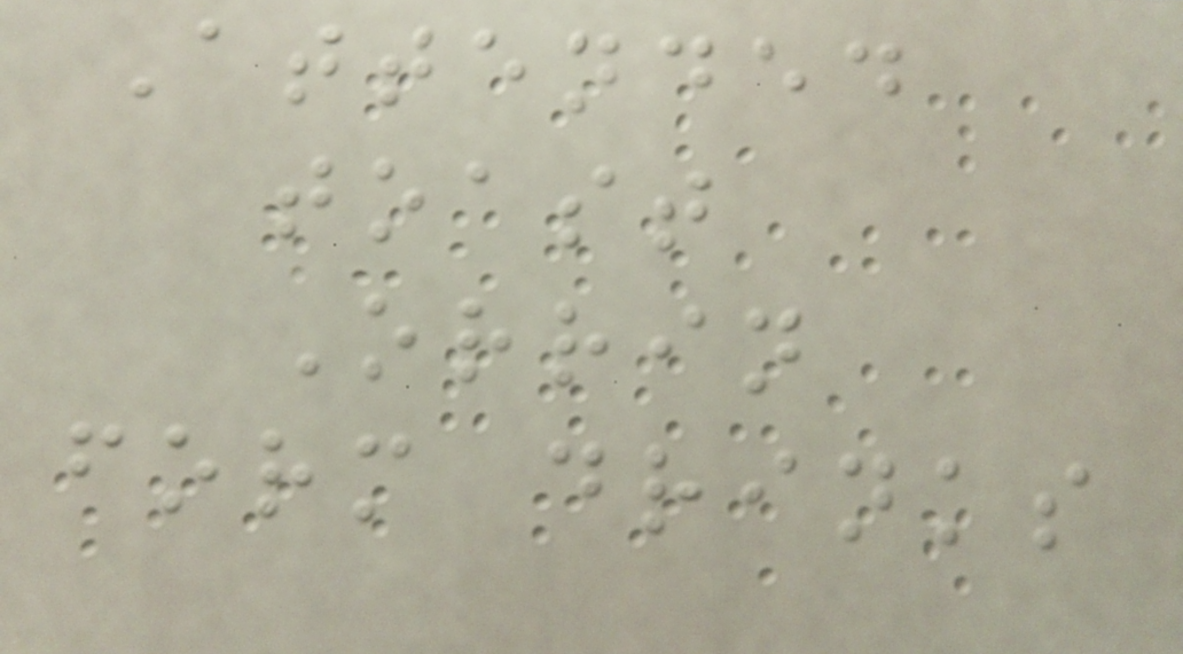Attended
toast
Orrin
form drinks
